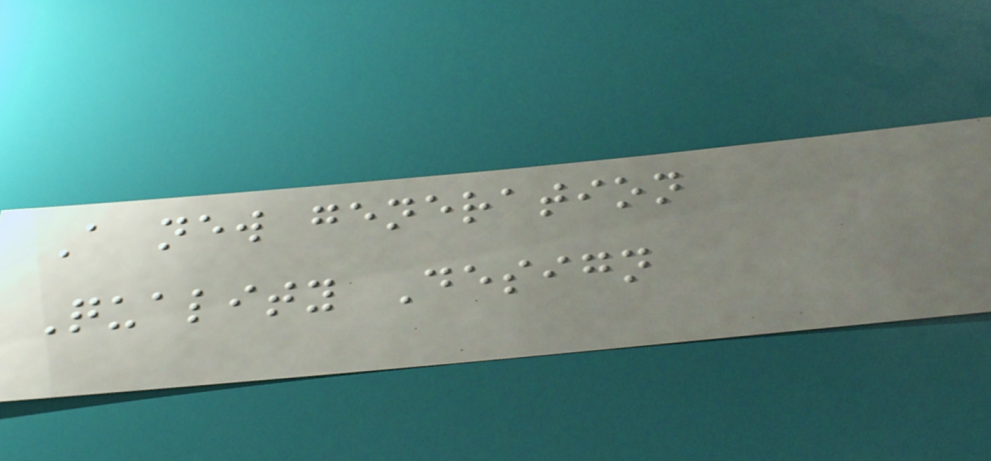A new generation
Quality Design
